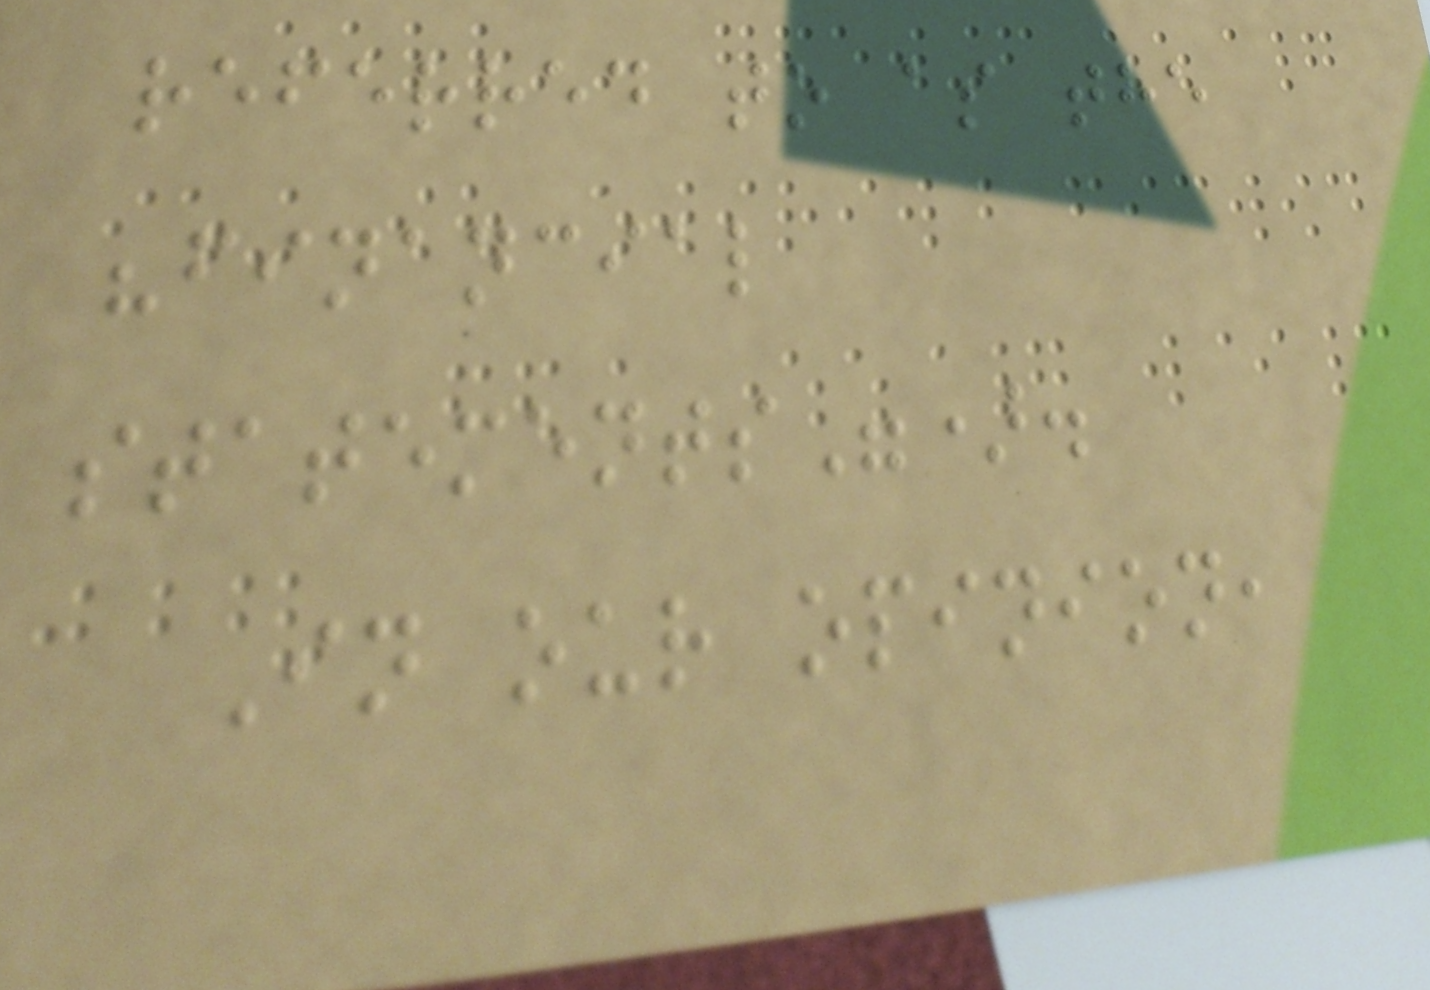referred to as the
"financial
statements").
In our opinion,
